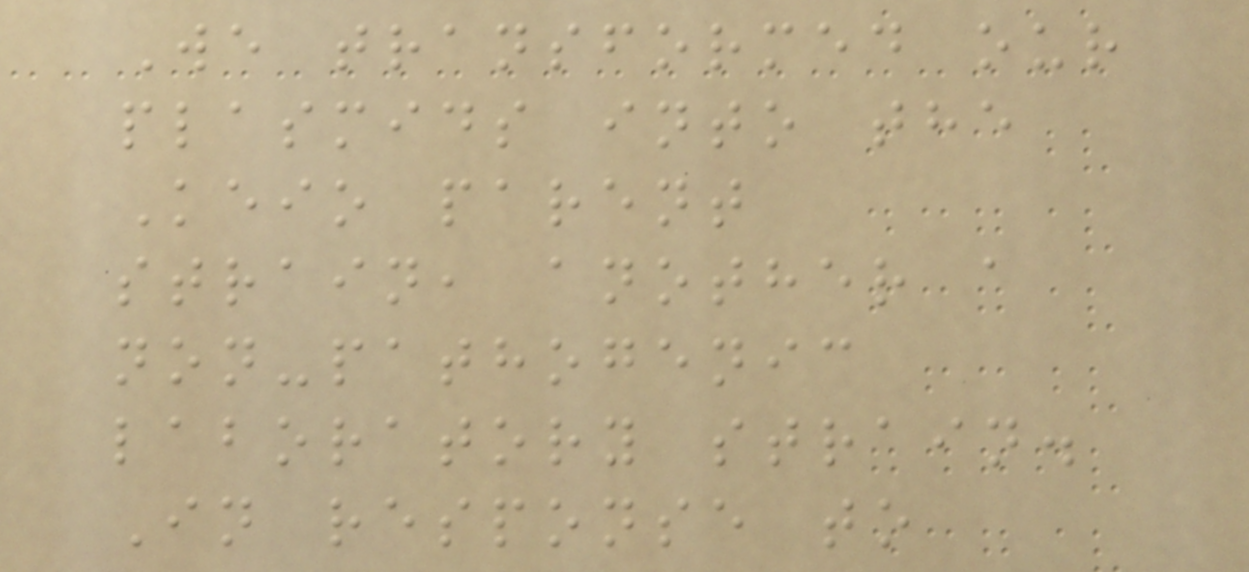We transformed our
plasmids into the
Keio parent
strain, another a
non-pathogenic
laboratory strain.
In response to
